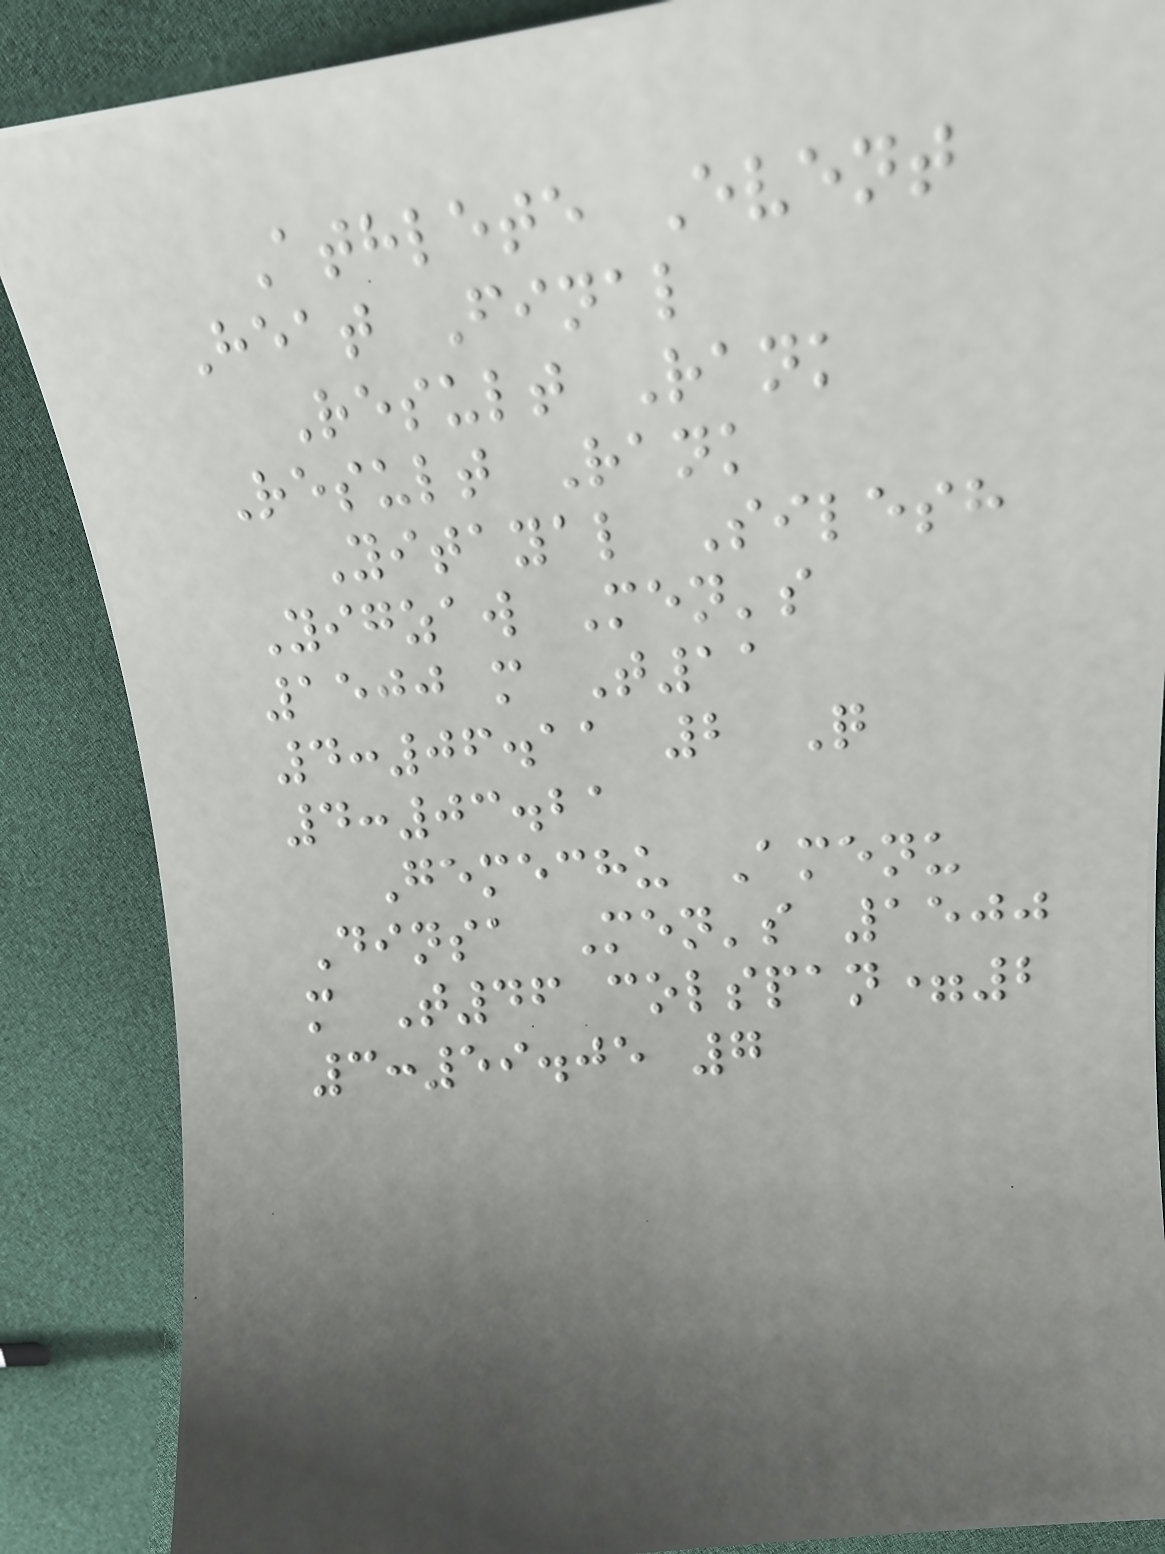Athlete Event
Heat Final
Result Rank
Result Rank
Yitayal Silesh
Yigzaw Men's
1500 m T11
4:06.11 2 Q
4:03.21
Gemechu Amenu
Dinsa Men's 1500
m T46 colspan=2
3:59.05 7
